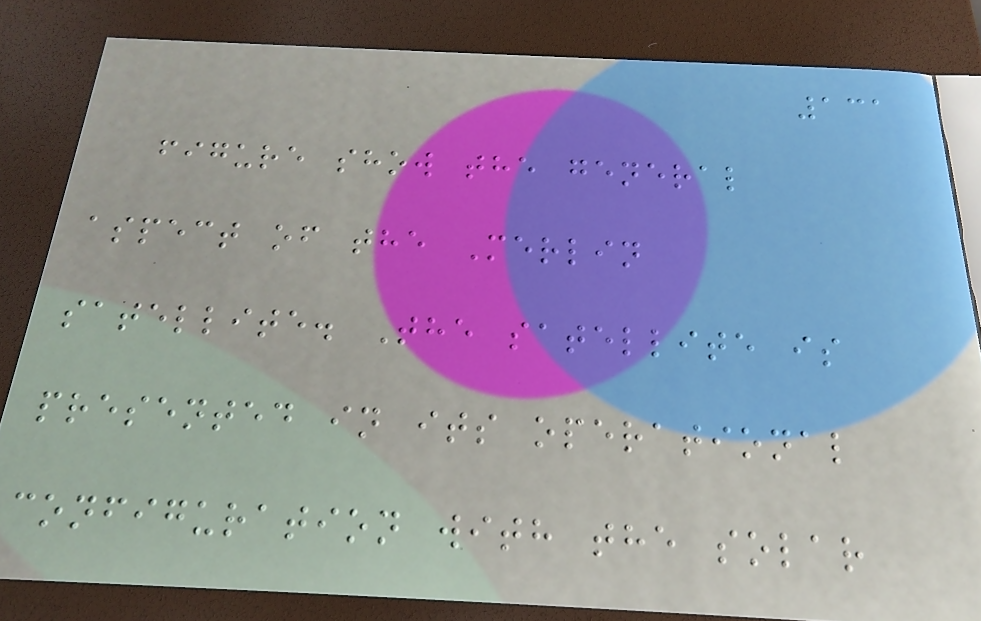131
figure show the general
aspect of the Merlin
satellite. The satellite is
presented in its operational
configuration with the solar
